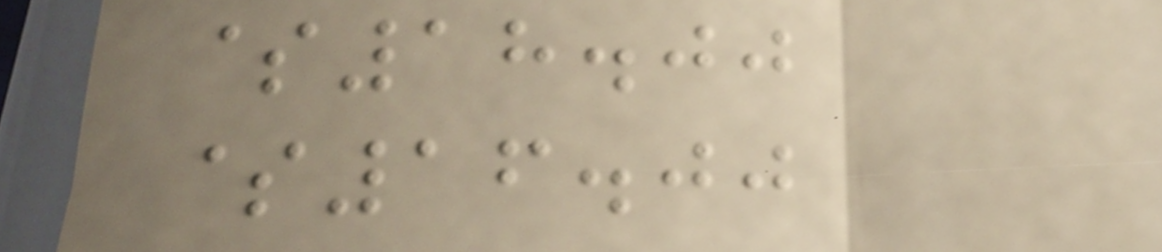$18.00
$16.00
